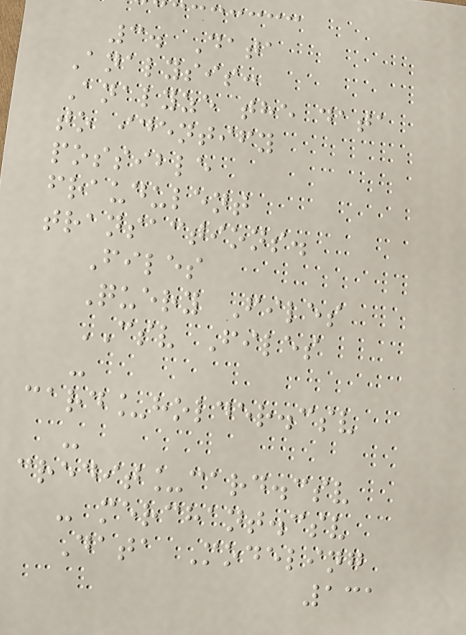3. Data
Analysis:
Analyze the data
to identify
possible
fraudulent
transactions.
Files
Query Files
CSV Files
-
card_holder.csv
-
credit_card.csv
- merchant.csv
Data Modeling
131
